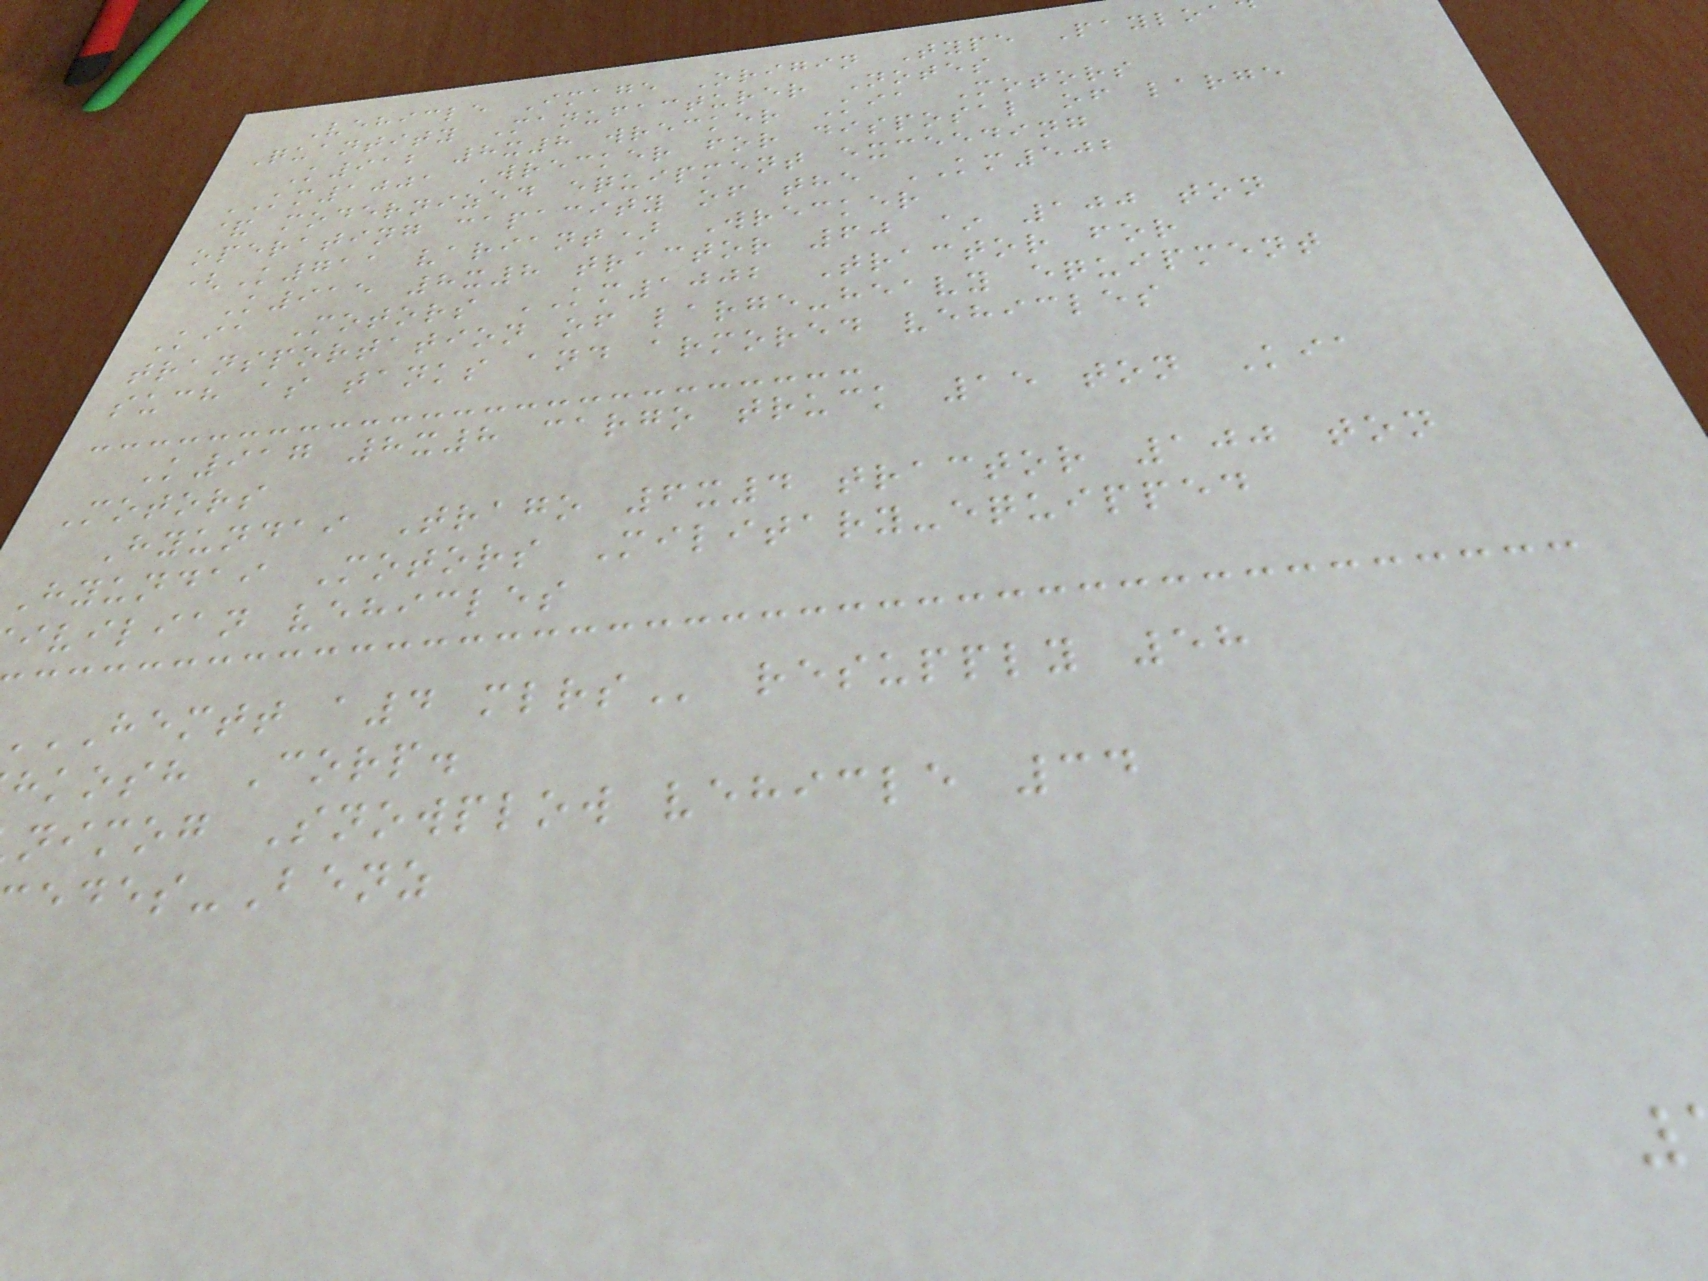Vehicle Image Origin Type Payloa
Quantity Manufacturer Notes
K912 8x8 wrecker Kia Motors
KM1001 Wrecker for disposal of large
& modernized equipment exceeding
operating capacity of the KM502
(K711 variant) Wrecker
K915 8x8 tractor 60 ~ 100 ton
Kia Motors KM1002 Tractor for
transportation of large-heavy equipment
such as tanks and armored vehicles
K917 8x8 cargo truck 15 ton Kia
Motors
Hyundai Trago 6x4 tractor 100 ton
Hyundai Motors Military-equipped
ivilian vehicles
HEMTT a4
hkosh Corp.
nimog Snowplow vehicle 34
edes-Benz
